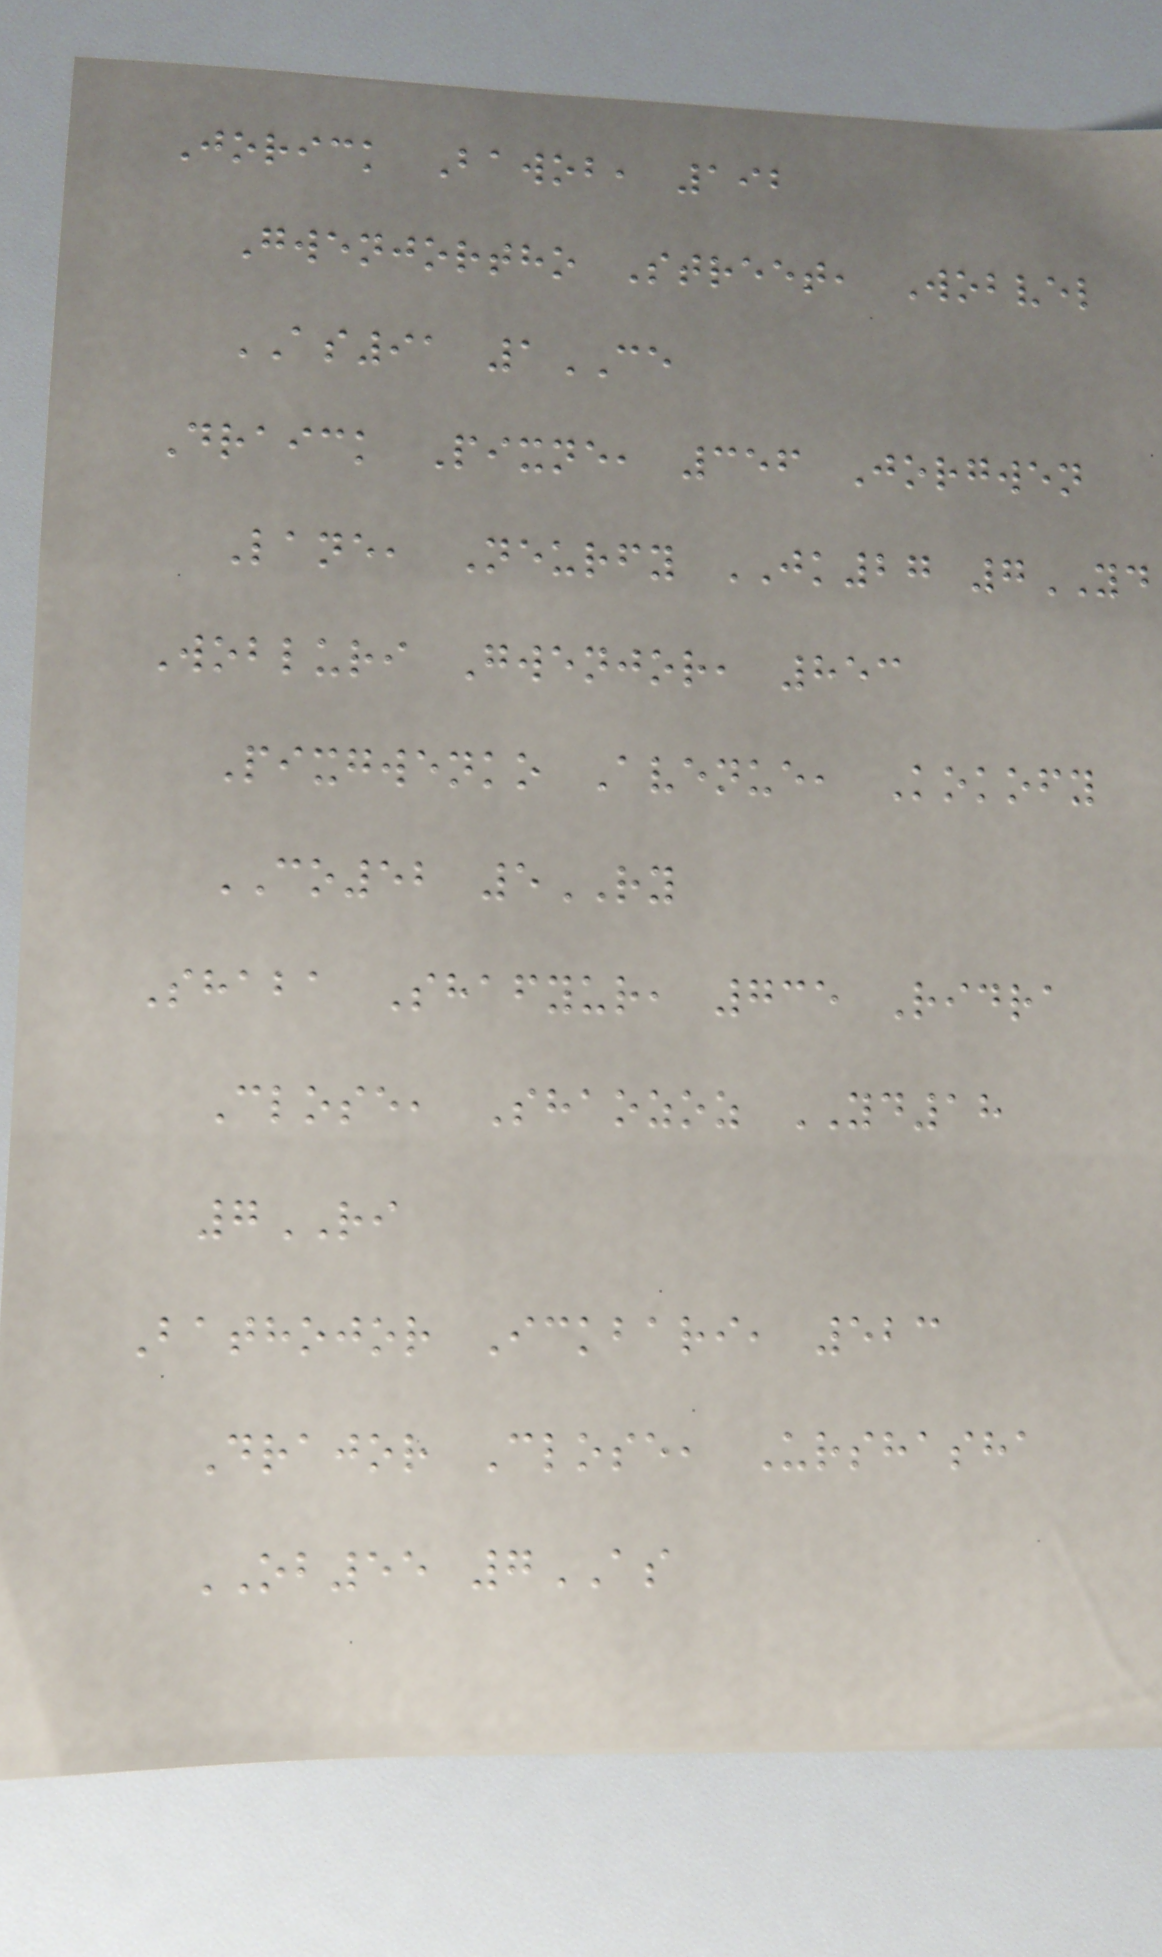Jorick Bawob, 192
Gwenjortho Street, Wobvel
AS91 1CE
Draick Pixne, 356 Jorgwen
Lane, Neurfy JK27 7YD
Wobluri Gwenjor, 853
Pixgwenko Avenue, Kokofy
CO52 5RY
Shaba Shafyur, 735 Ridra
Close, Shaozoz YD18
7RI
Bathojor Ickbari, 523
Drajor Close, Urshasha
OB55 7AS
